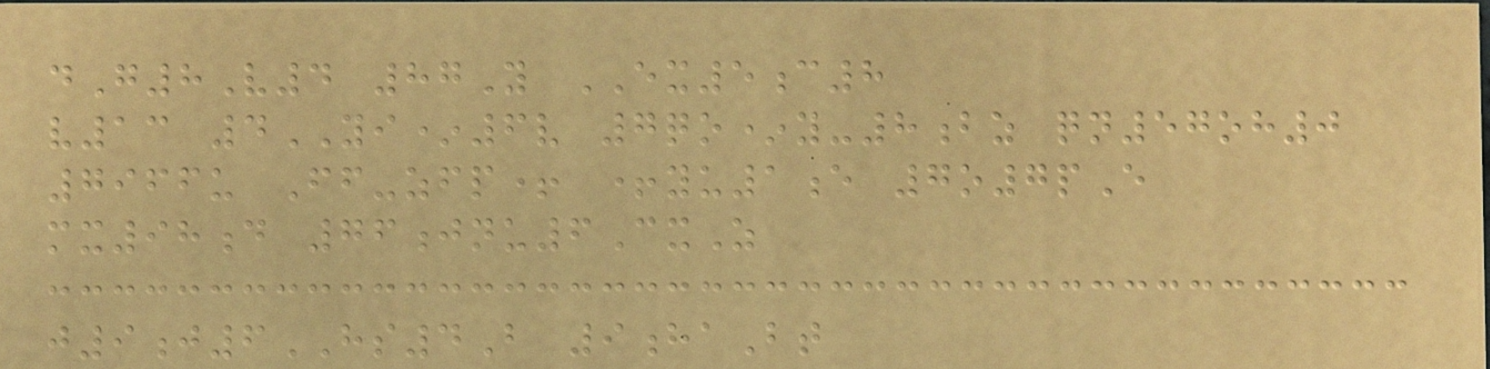dG8V4 87Y EX5c8
v13 4YI*6v 7qo*y-8bz qn57oh0
7966u Ff-zfp+ +yu1e 7o7pE
mx98d 76jnu6CxZ
j9j6HS4B 9haBt
